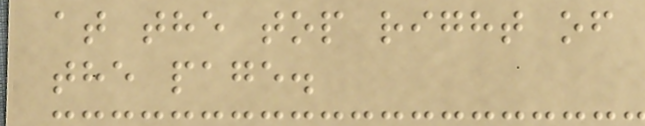at the top right of
the page.
